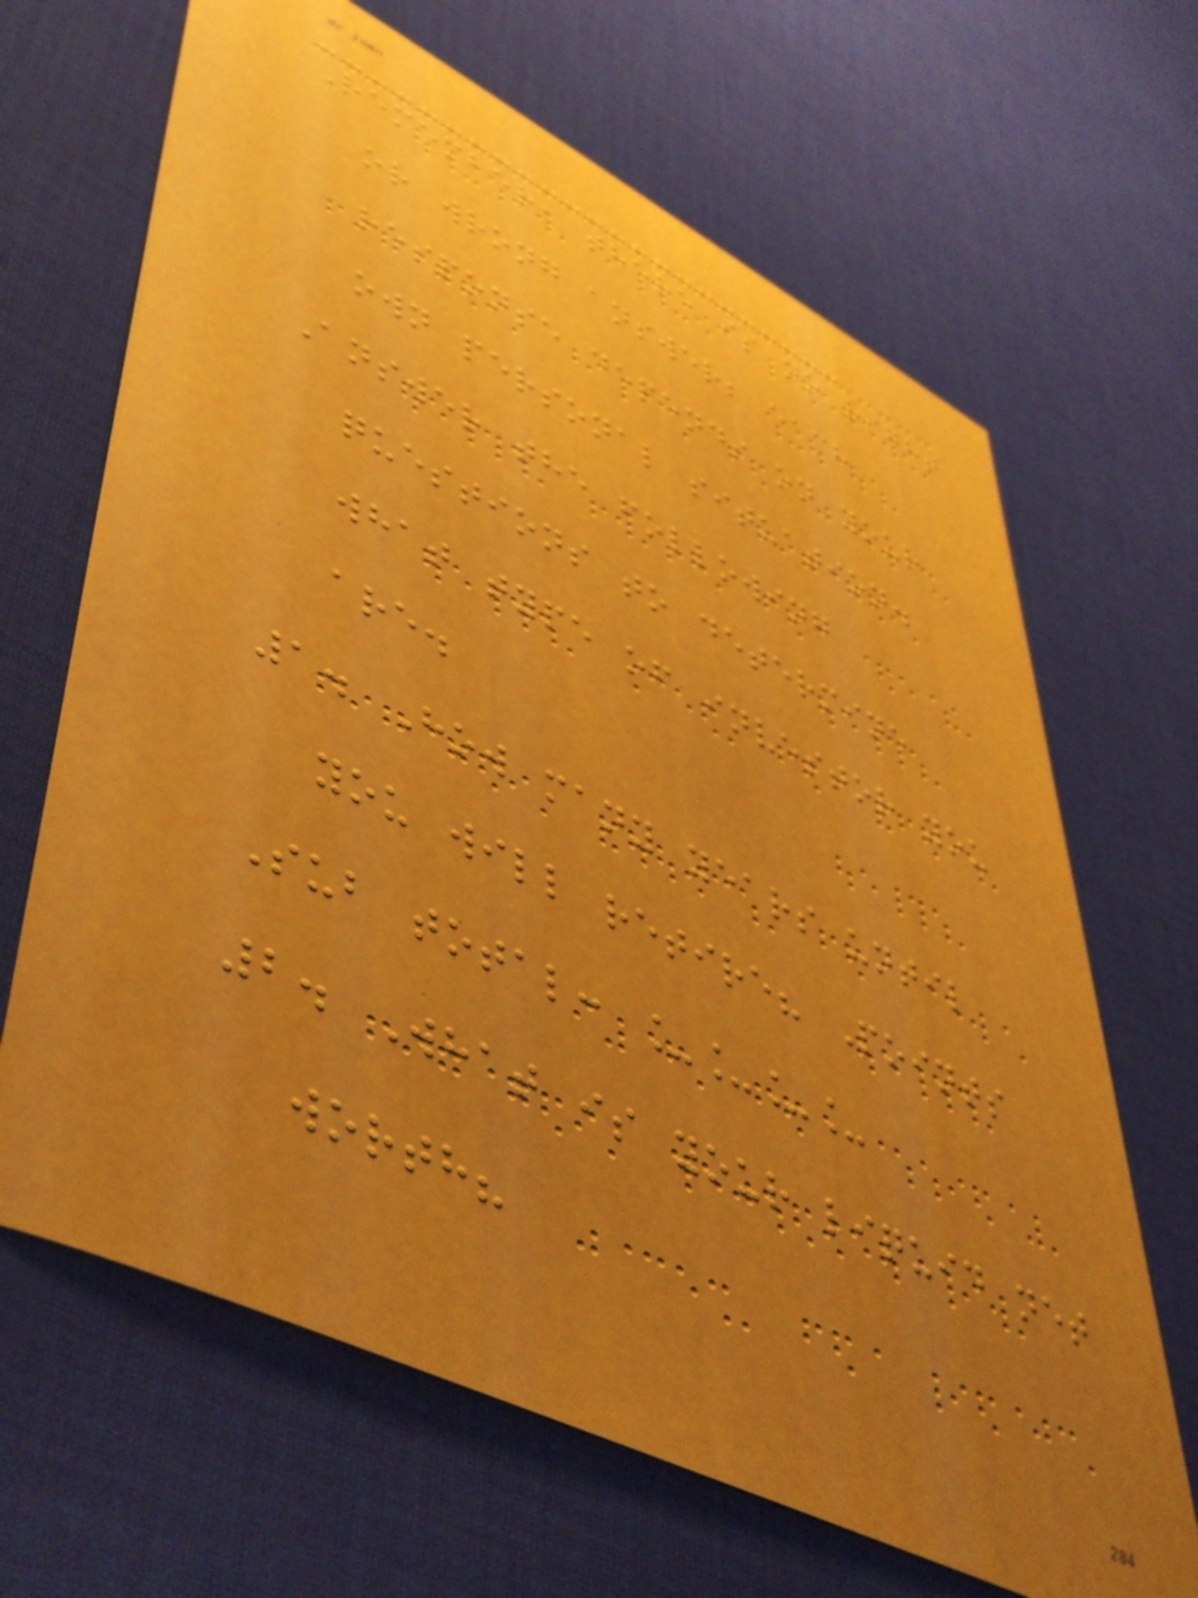Remember, there is no right
or wrong answer; each
response depends on your
own personal situation.
Answer the following
questions to determine
what type of investor you
are.
1. How many years until
you will retire? Points
Sub total: ____
2. What is your liquid net
worth?
